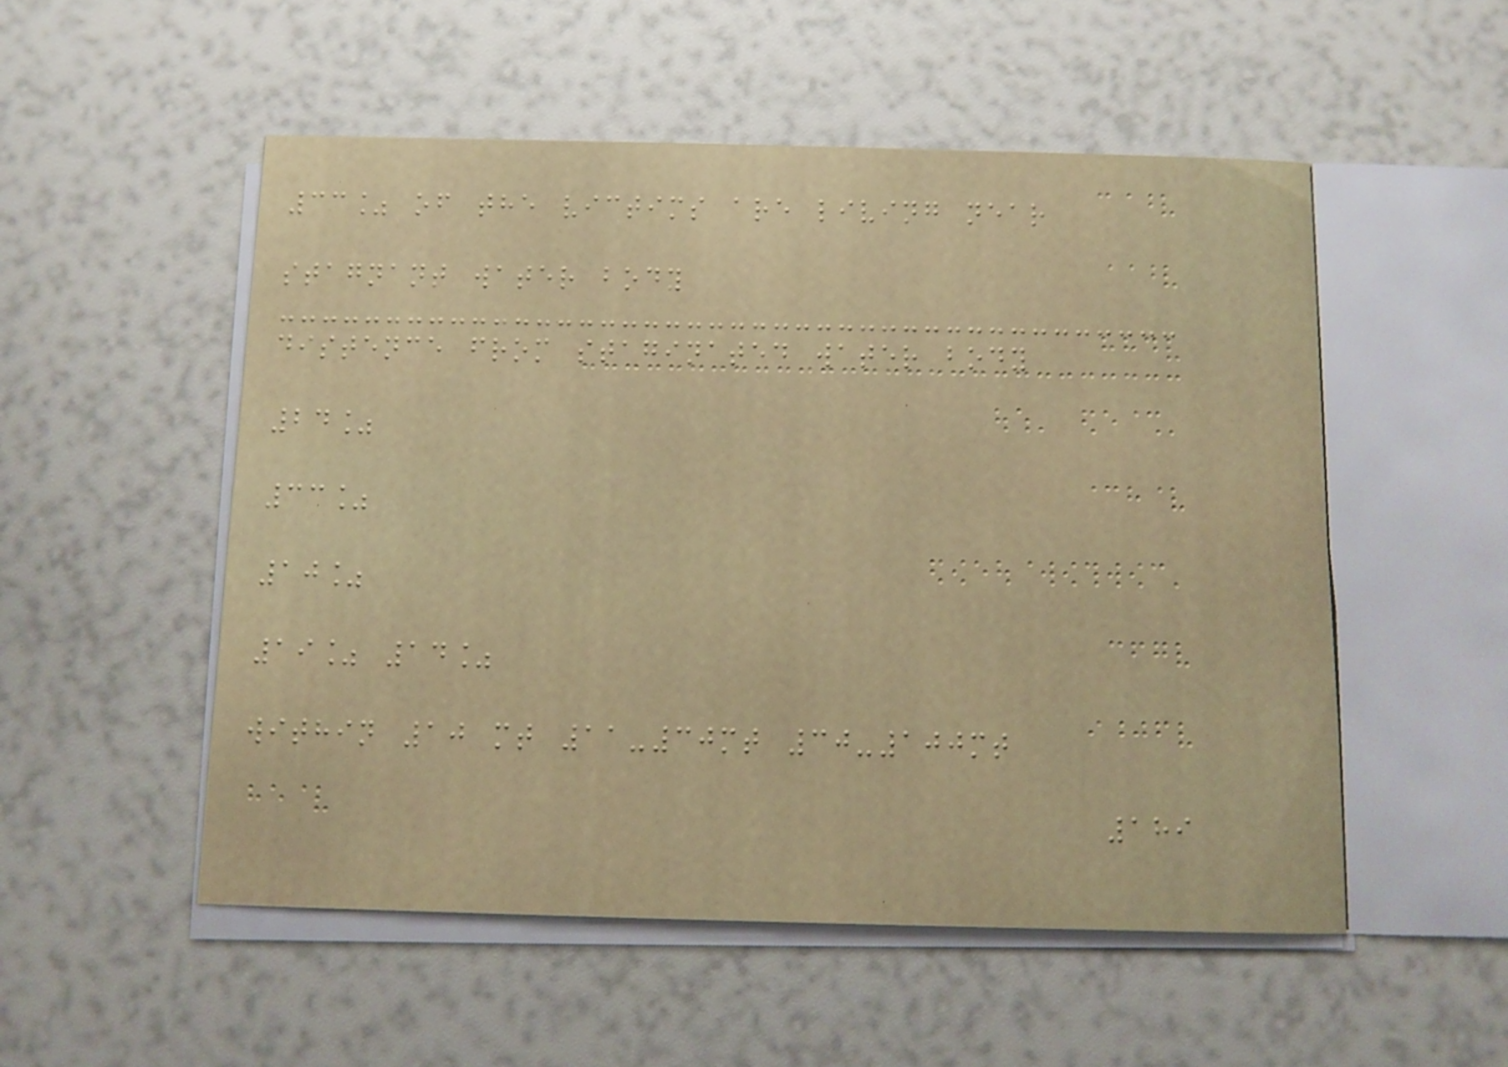33% of the victims are living near
stagnant water body
distence from staginated water body
24%
33%
10%
19% 14%
within 10 mt 11-30mt 30-100mt
189
